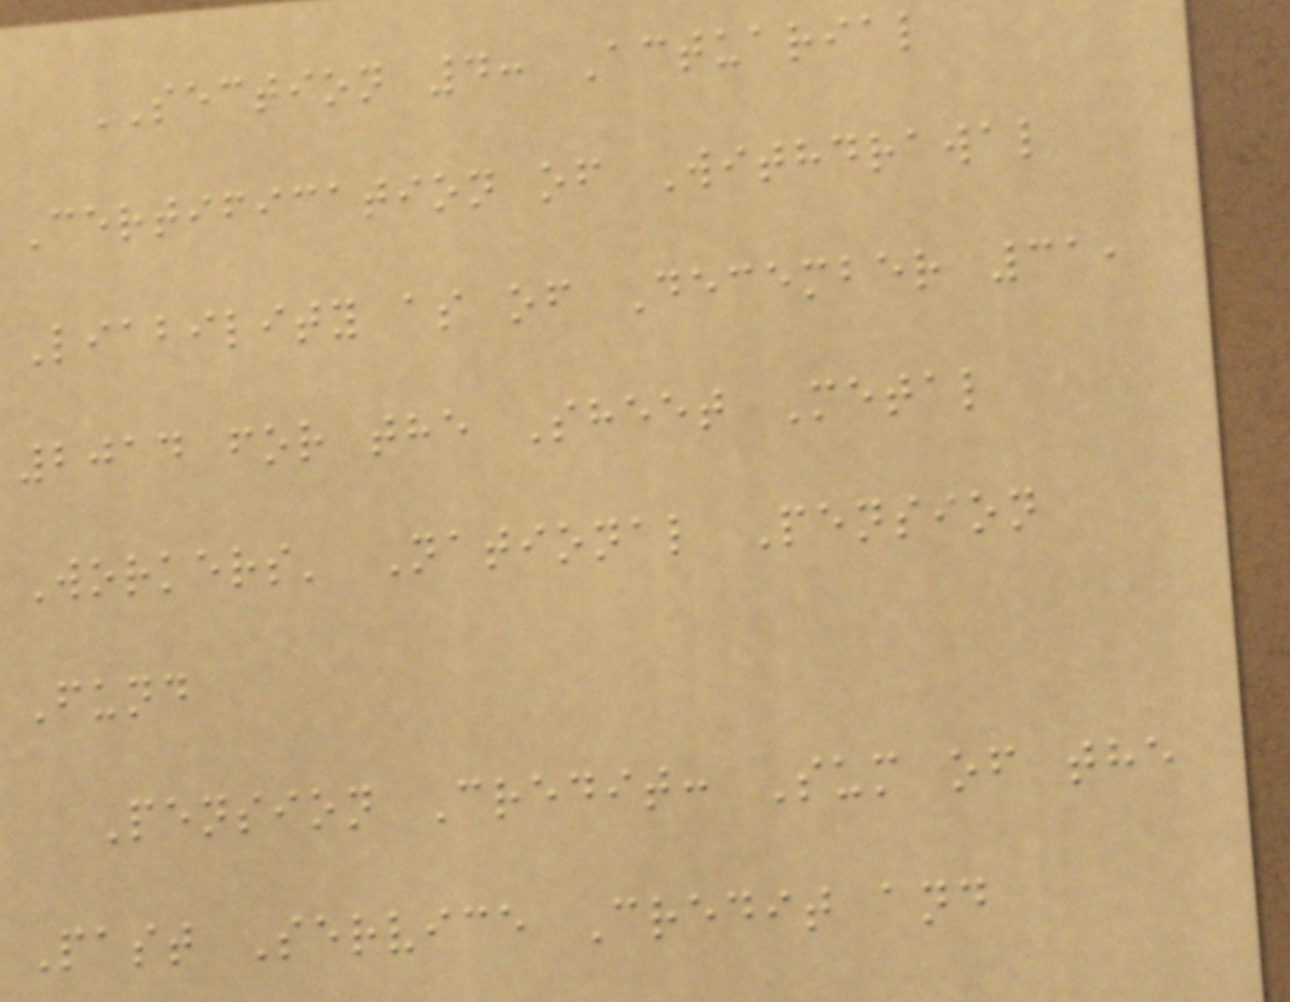SECTION 4: Actuarial
Certification of Withdrawal
Liability as of December 31,
2014 for the Sheet Metal
Workers' National Pension
Fund
Pension Credit: Sum of the
Past Service Credit and
